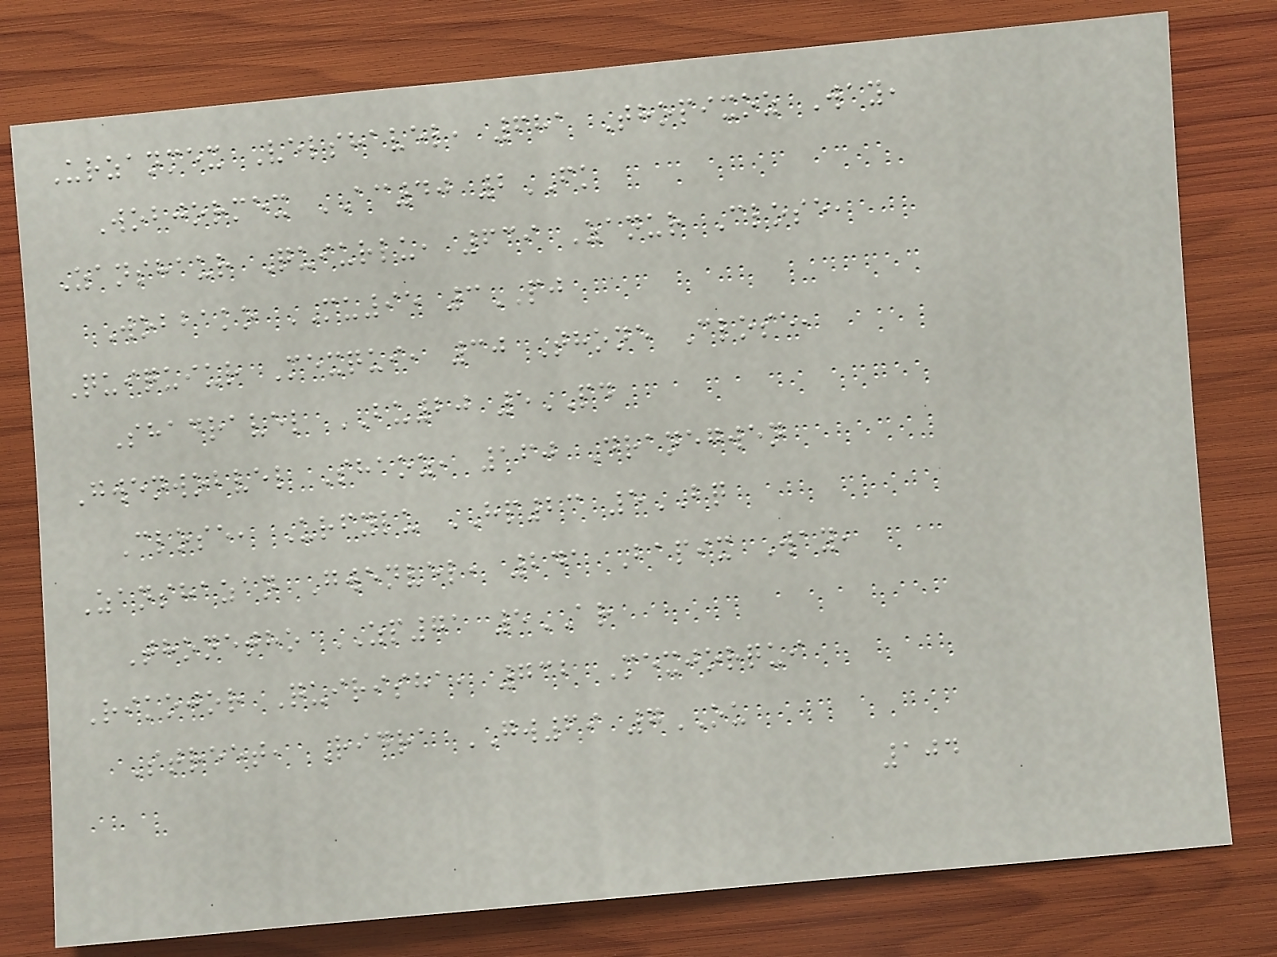Urzanmex Velshavel, 681 Thopixoz Way,
Wobjormex AC40 2FK
Zanshaur Quiurlu, 639 Zanur Close,
Wobbako MU95 3PJ
Quiquiur Mexqui, 30 Thone Close,
Shadravel BU20 5PD
Gwenwobvel Shaoz, 160 Dranegwen
Close, Urfylu HP23 5BQ
Zanshazan Gwenvel, 241 Bapix Way,
Thonetho ZP71 5AR
Rikojor Quirisha, 732 Mexjorqui
Street, Ridra GW69 7OU
104
